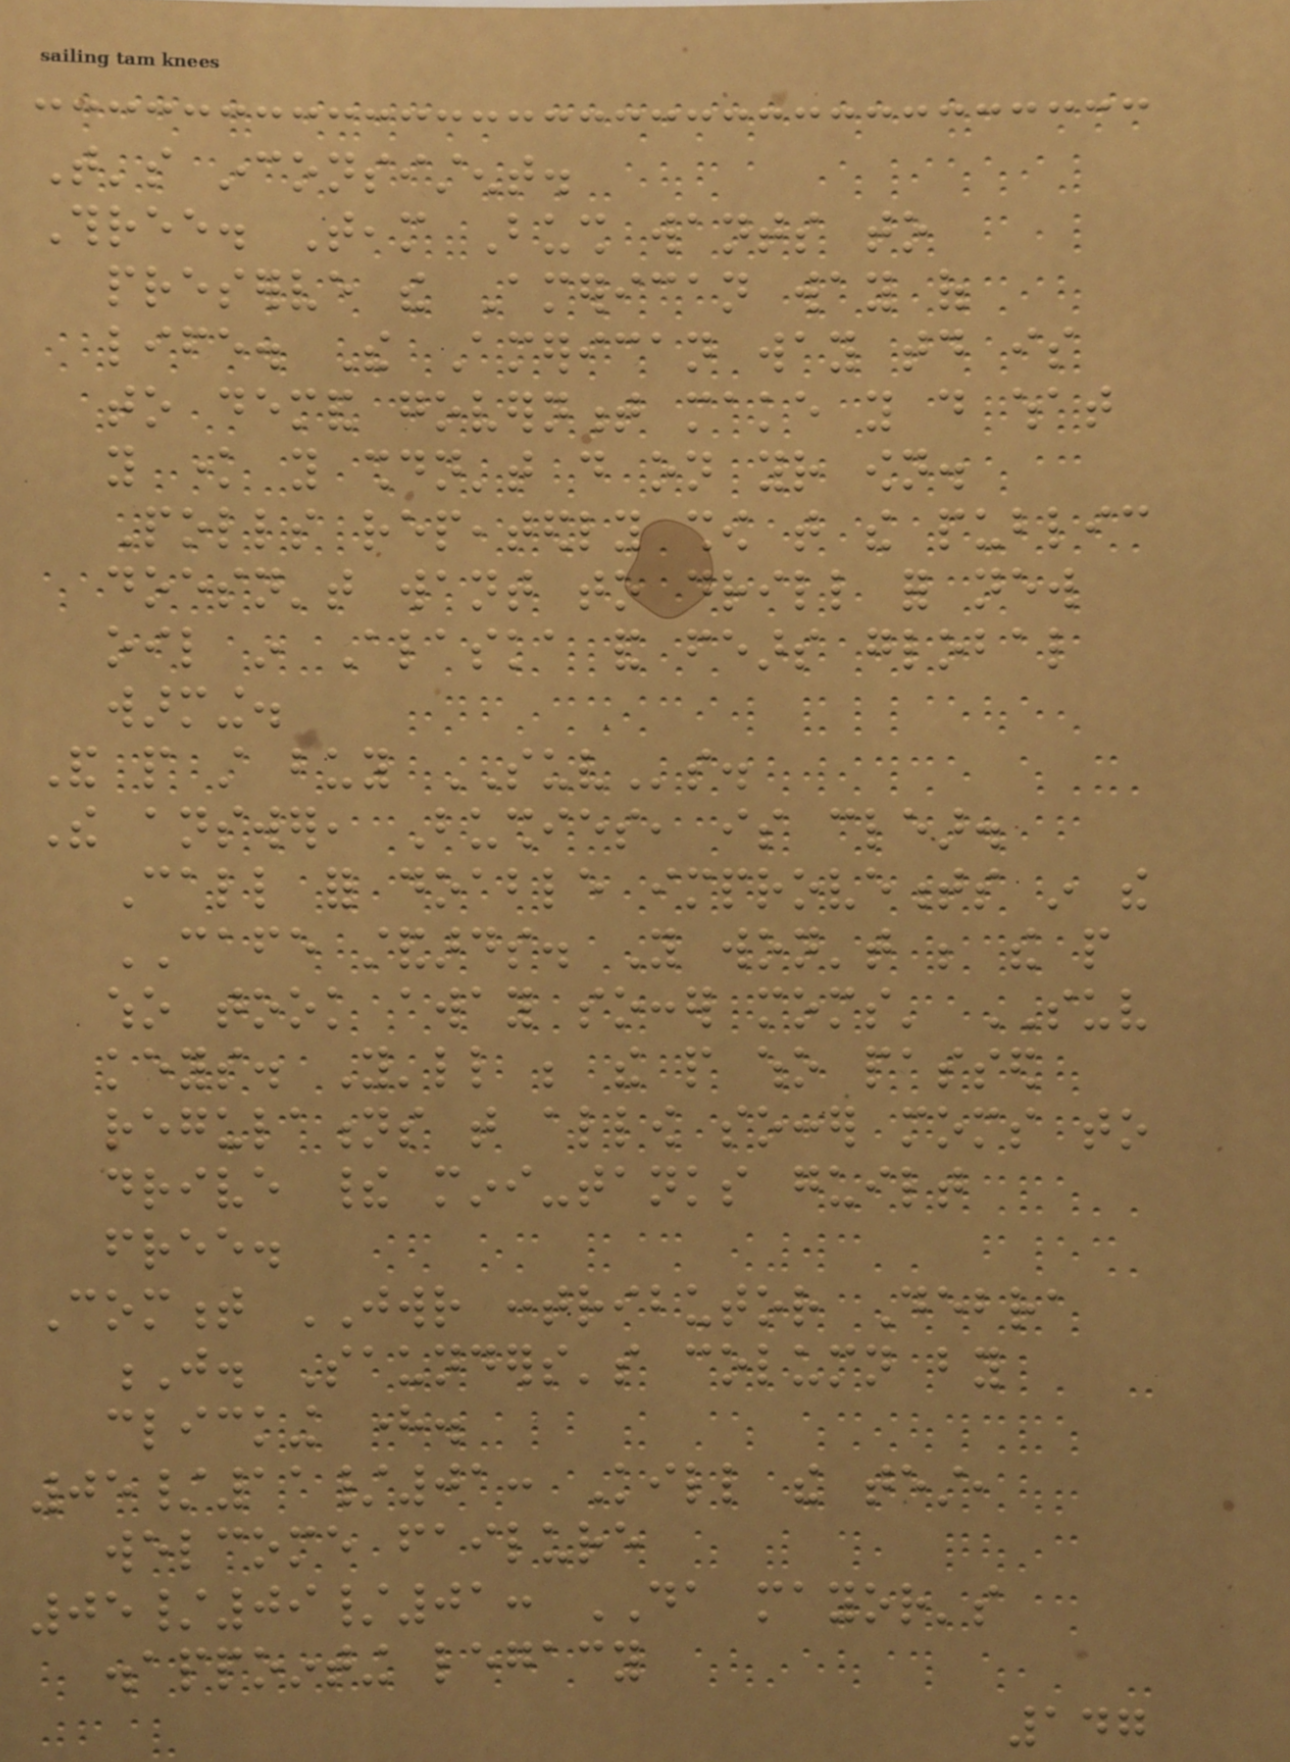That's inconsistent.
Three. Team Bush wants to
preserve the American way of
life. The American way today is
to demand government make you do what
you know you shouldn't do on your own.
Polls repeatedly show that the public
doesn't want to drill for new
oil in Alaska and fears global
warming.
And people still buy SUVs.
The answer, Bushies, is clear.
Call for doable improvements in the
CAFE standards. You won't be the people
who took away soccer moms' SUV
keys. You'll be the people who passed
regulations that allow soccer moms to
drive their mini-tanks guilt
free.
Comment JWR contributor Debra
J. Saunders's column by
clicking here.
05/11/01: Kill the test,
welcome failure
05/09/01: DA mayor's
disappointing legacy
147
